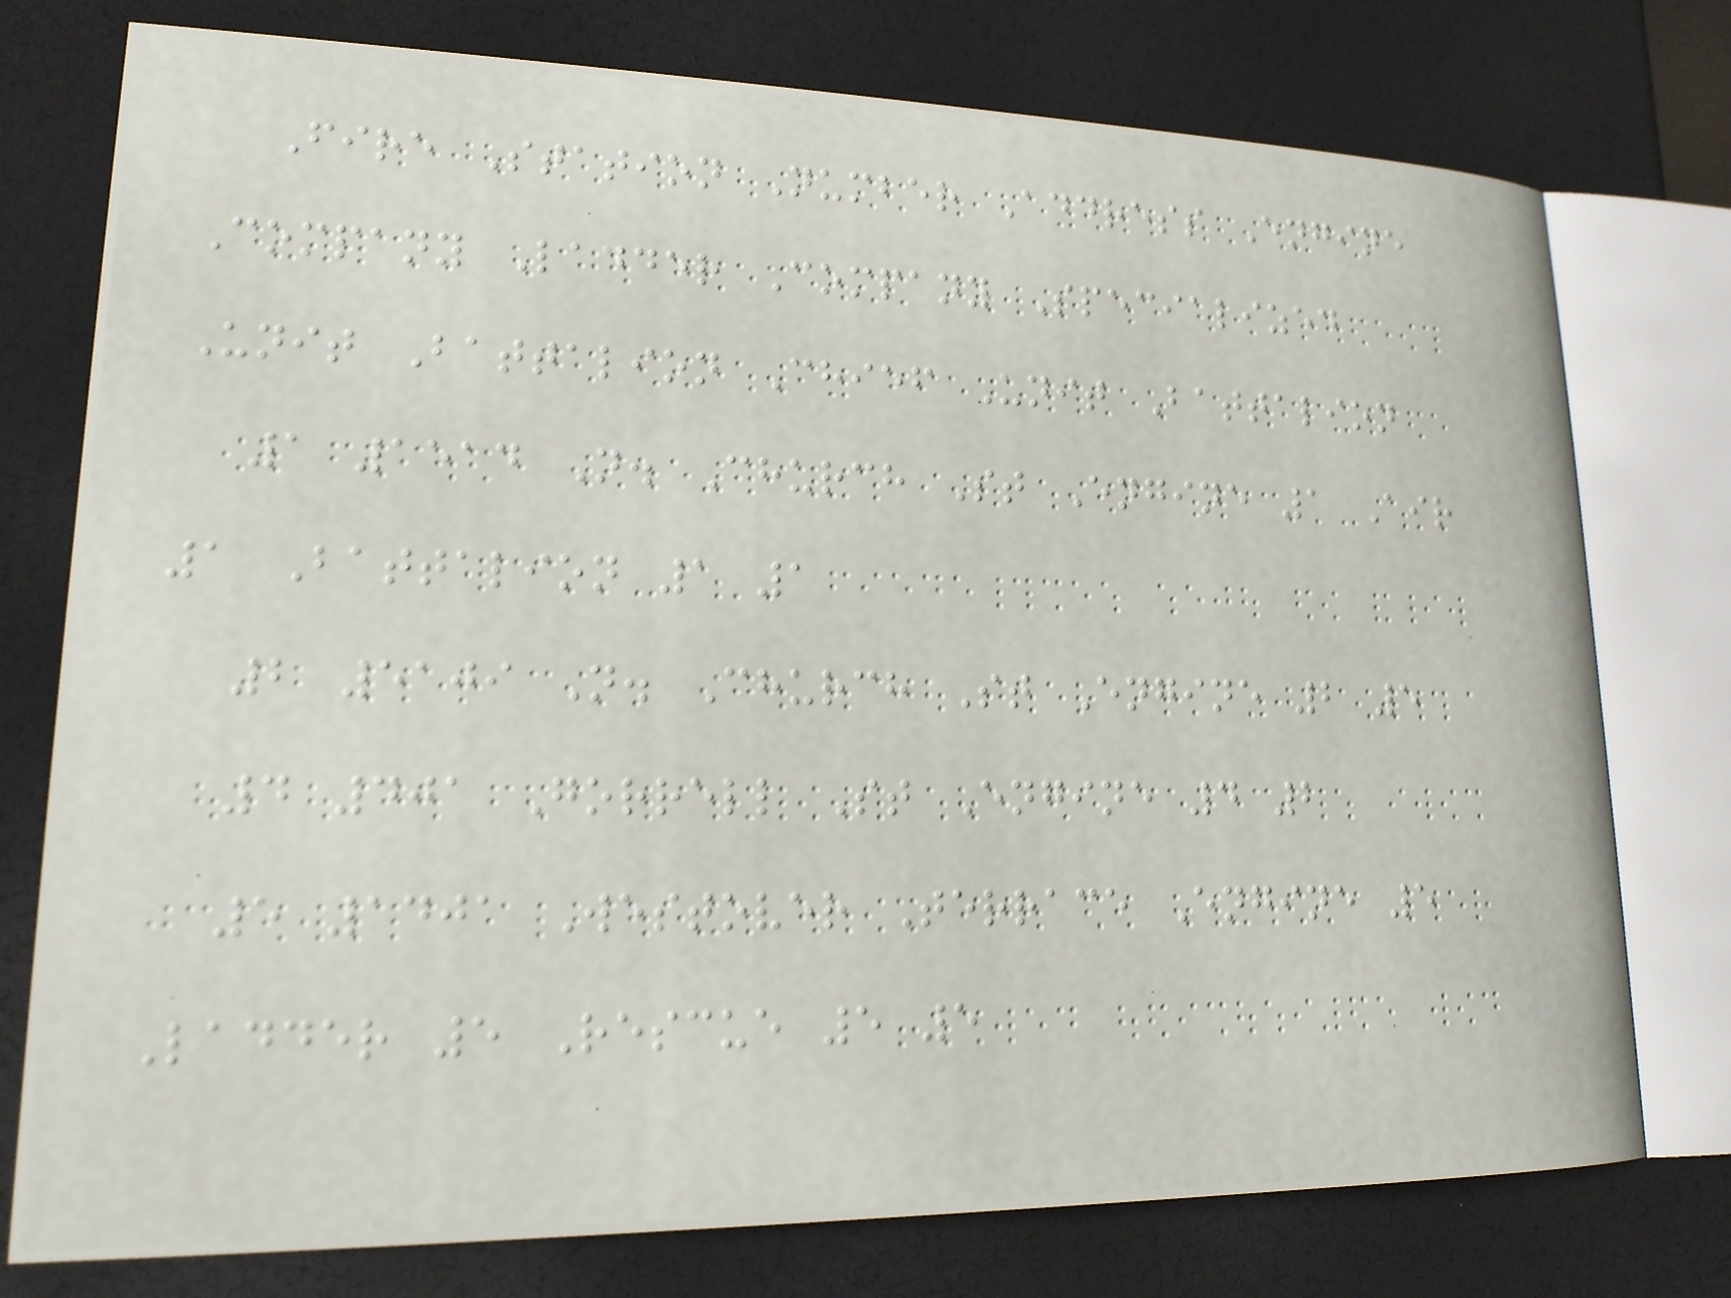Fire Station Number Address Engine
Company Ladder Company Specialized
Unit Battalion Chief Unit Battalion
1 1514 N. Church St Engine 1 Air
1 Battalion 1 1
2 5109 N. Church St Engine 2 5
4 401 Gorrell St Engine 4 2
5 1401 Westover Terrace Engine 5
Ladder 5 Rescue 5 5
